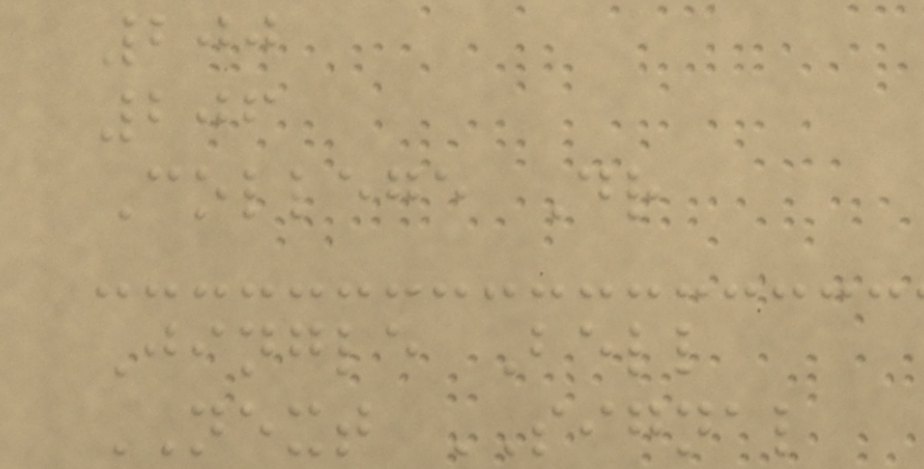200
206
College Dr
Jingle Bell
NEXT SIGNAL
